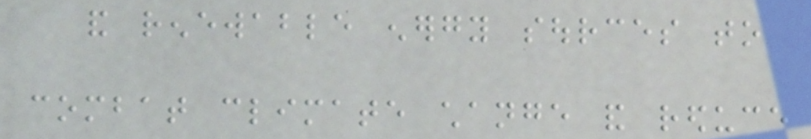and renewable energy sources to
combat climate change and reduce
